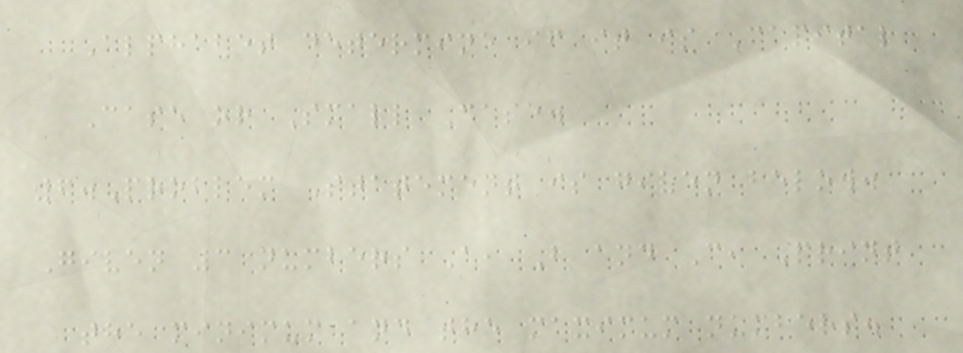Alphabet determine if it is Capital
Case or Small Case.
6.Problem Statement is given below.
Given 3 numbers A, B and C, Print
the minimum and the maximum numbers.
